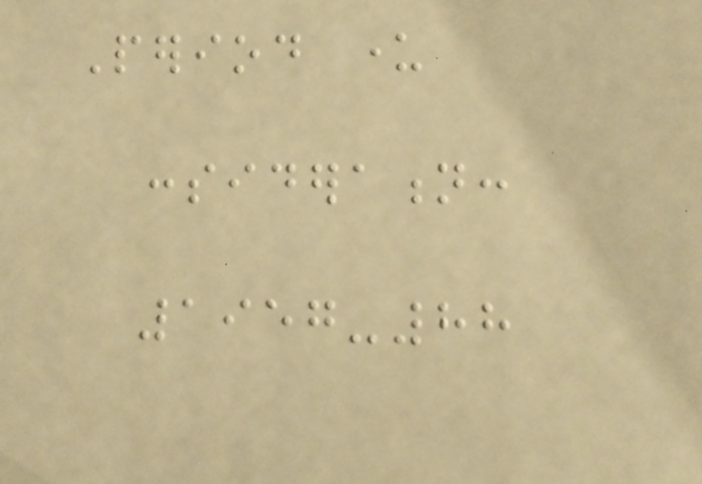Period under
consideration:
1957-88
